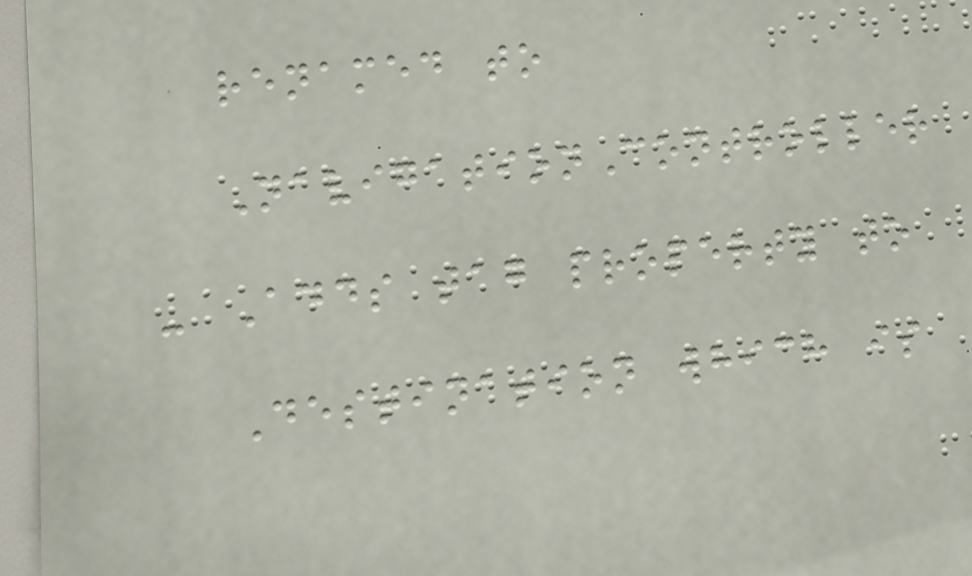renamed to
NavigationController
- Adds tag property to
Destination which is
